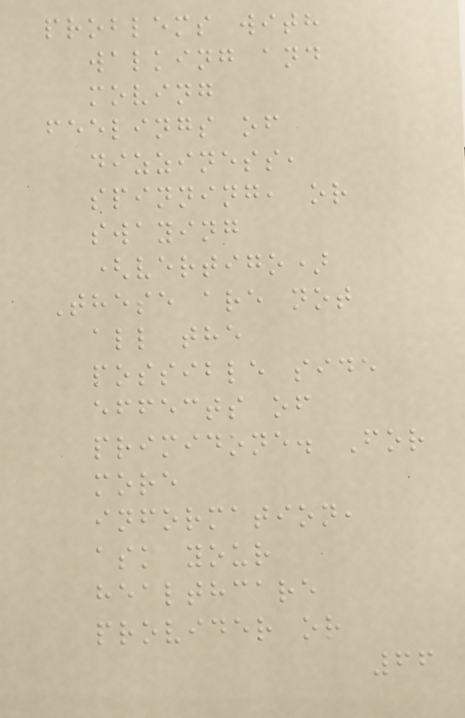problems with
walking and
moving
feelings of
dizziness,
spinning, or
swaying
(vertigo)
These are not
all the
possible side
effects of
primidone. For
more
information,
ask your
healthcare
provider or
66
